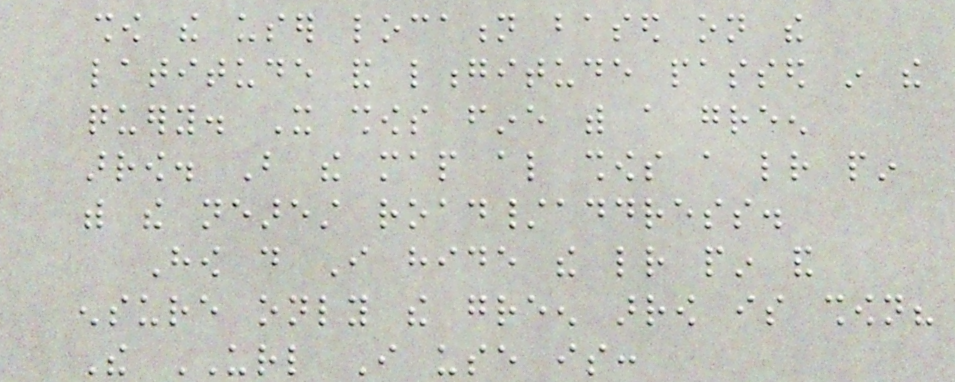show the user location based on the
latitude and longitude passed in the
query. It shows fine with a green
arrow. But the map also shows a letter pin
with the nearest road/address.
How do I hide the letter pin and
ensure only the green arrow is shown?
The URL I use is:
